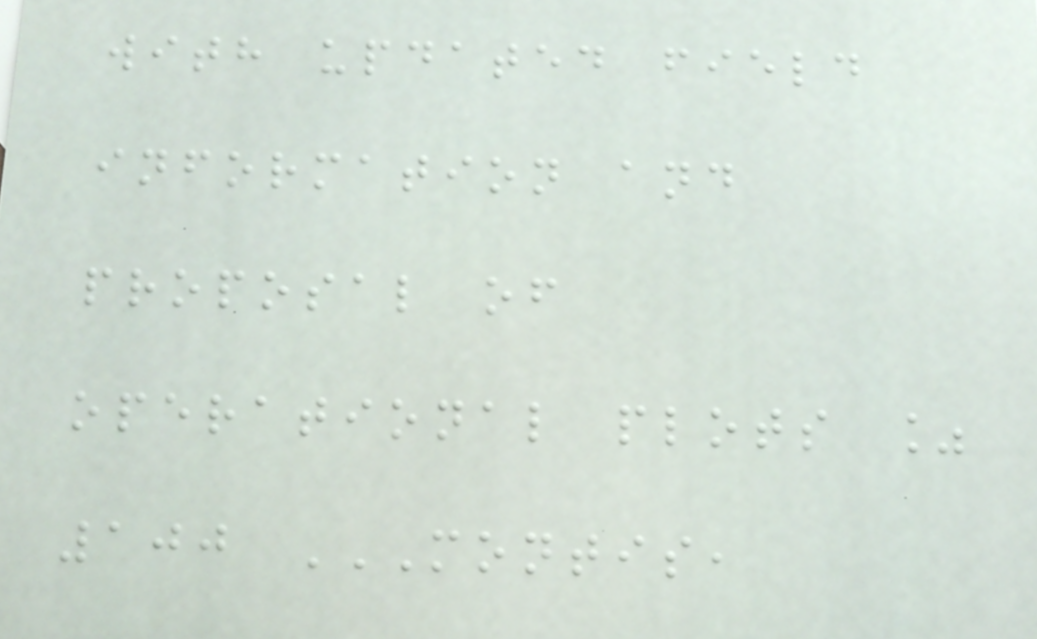with updated field
information and
proposal of
operational plots %
100 MONTIS,
